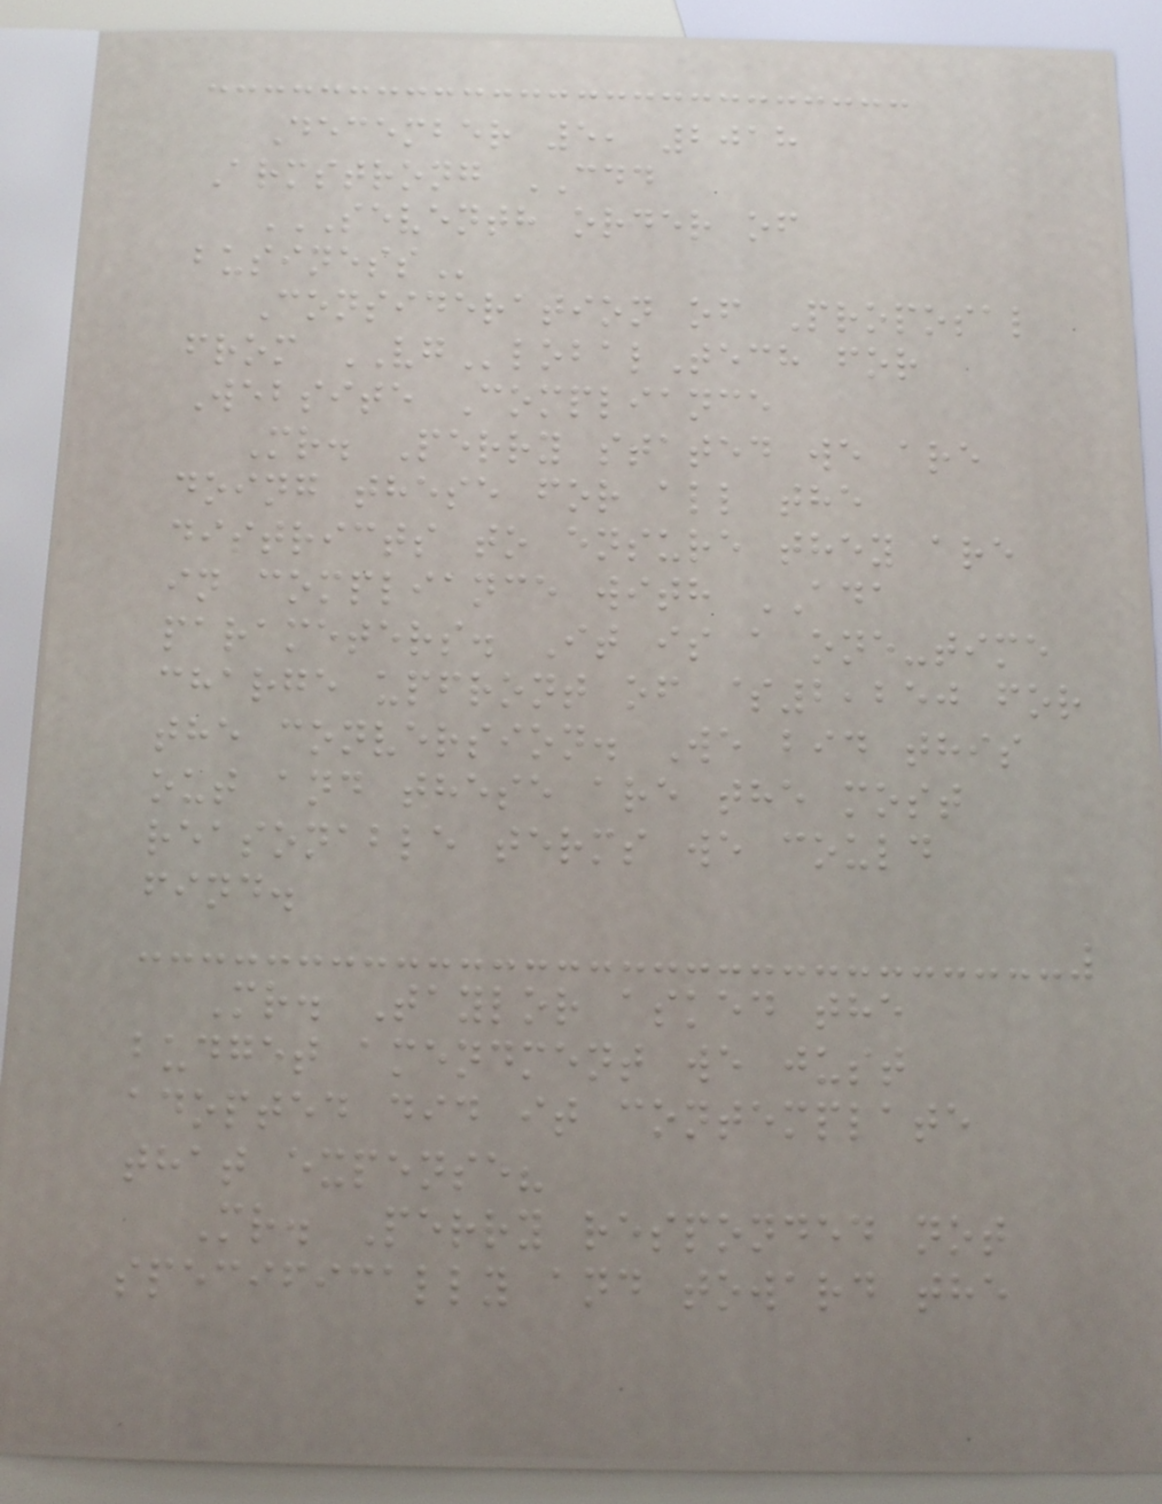December 5, 2018
Armstrong CDD
SEVENTH ORDER OF
BUSINESS
Consideration of Proposal
from VGlobalTech for
Website Compliance
Mr. Perry stated we are
doing these for all the
districts to ensure they are
in compliance with ADA
parameters. It is a one-time
charge upfront of $2,250 for
the conversion. We bid this
out and these are the most
reasonable terms we could
find.
Mr. Taylor asked the
budget amendment we just
adopted did it contemplate
that expense?
Mr. Perry responded not
specifically and toward the
